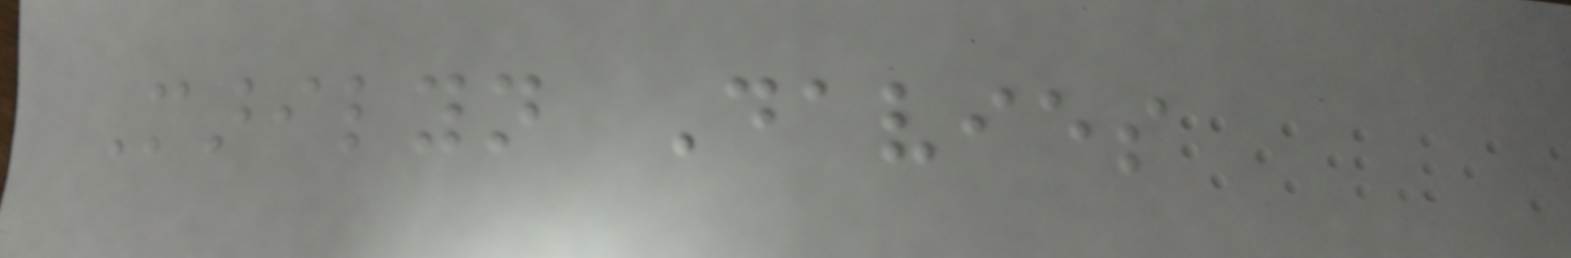Marilyn Davies
